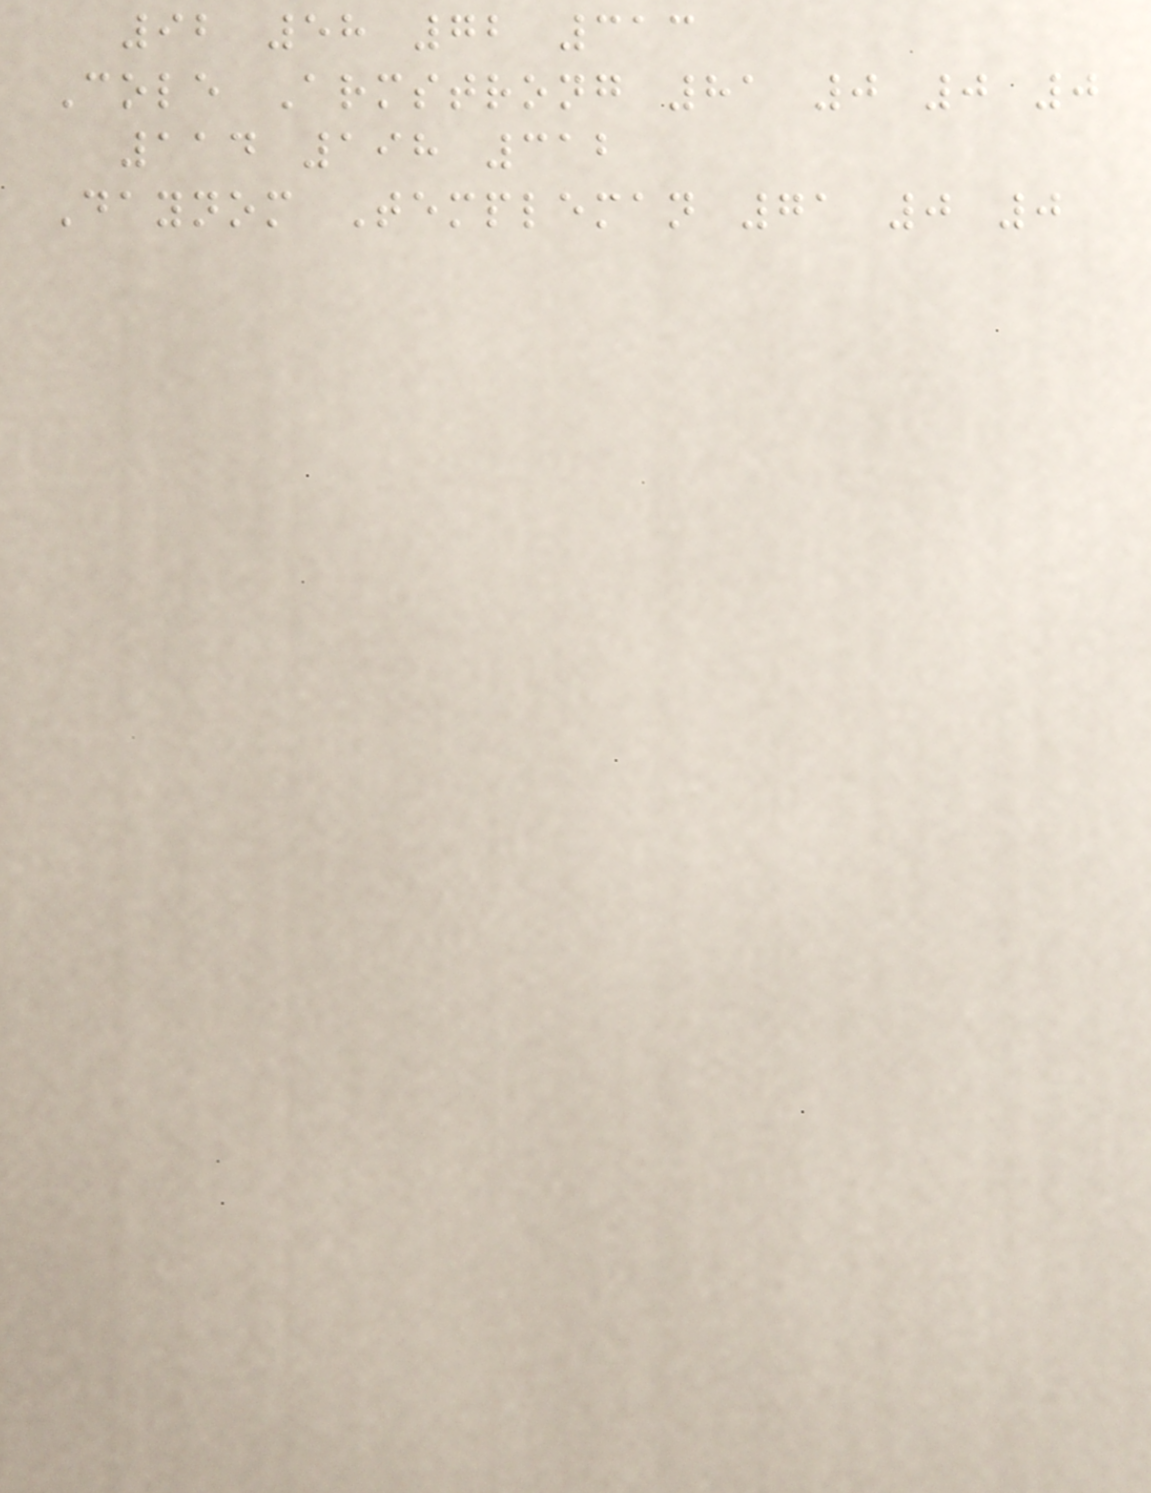92 58 72 313
Cole Armstrong 81 0 0 0
114 198 312
Daynom Templeman 71 0 0
